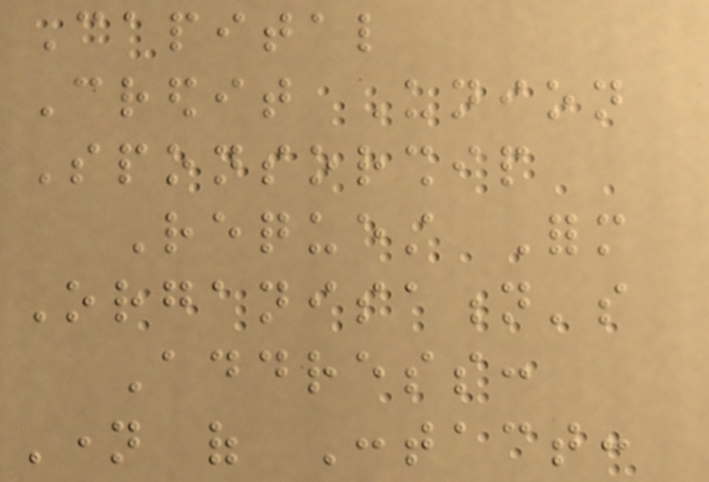Capital
Credit Union
Sponsorship
Request Form
Organisation's
Address:
Name of Contact:
